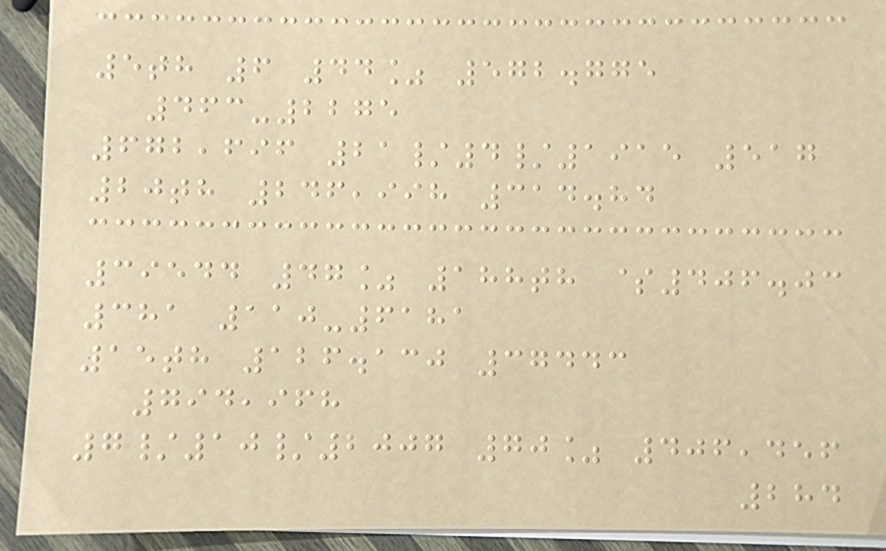5th 6 44% 572.775
463-2275
672,696 21/4/1915 517
20th 246,998 314.84
39544 47% 188th $406.03
381 110-6181
15th 126.130 37443
794,968
7/10/2007 70% 406,456
284
